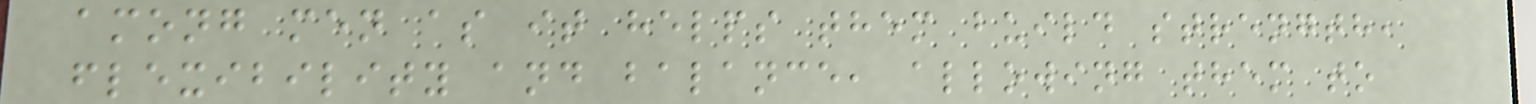among men as it helps them build strength,
flexibility and balance, allowing them to
